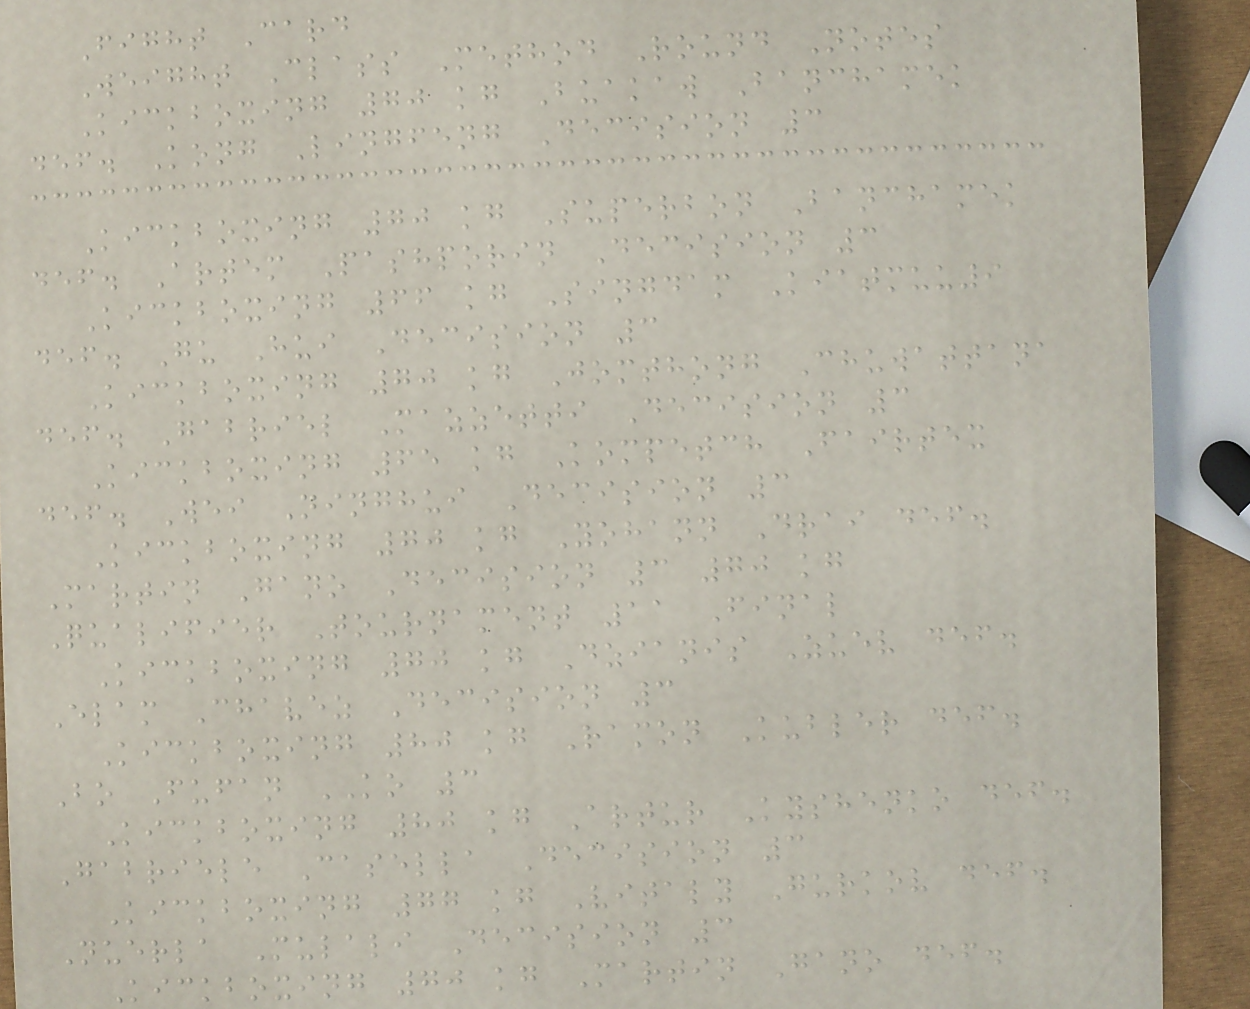Fight Card
Weight Class Method Round Notes
Kickboxing 70 kg Buakaw Banchamek
def. Kong Lingfeng Decision 3
Kickboxing 70 kg Superbon Banchamek
def. Artem Pashporin Decision 3
Kickboxing 66 kg Singdam Kiatmuu9
def. Gu Hui Decision 3
Kickboxing 70 kg Jomthong Chuwattana
def. Gabriel Mazzetti Decision 3
Kickboxing 65 kg Kompetch Fairtex
def. Wei Ninghui Decision 3
Kickboxing 70 kg Yohann Drai def.
Martin Gano Decision 3 70 kg
Qualifier Tournament 11 Final
Kickboxing 70 kg Dzianis Zuev def.
Elam Chavez Decision 3
Kickboxing 80 kg Ramon Kubler def.
Bo Fufan KO 3
Kickboxing 80 kg Artur Kyshenko def.
Gabriele Casella Decision 3
Kickboxing 77 kg Vitaly Gurkov def.
Nuerla Mulali Decision 3
Kickboxing 70 kg Martin Gano def.
